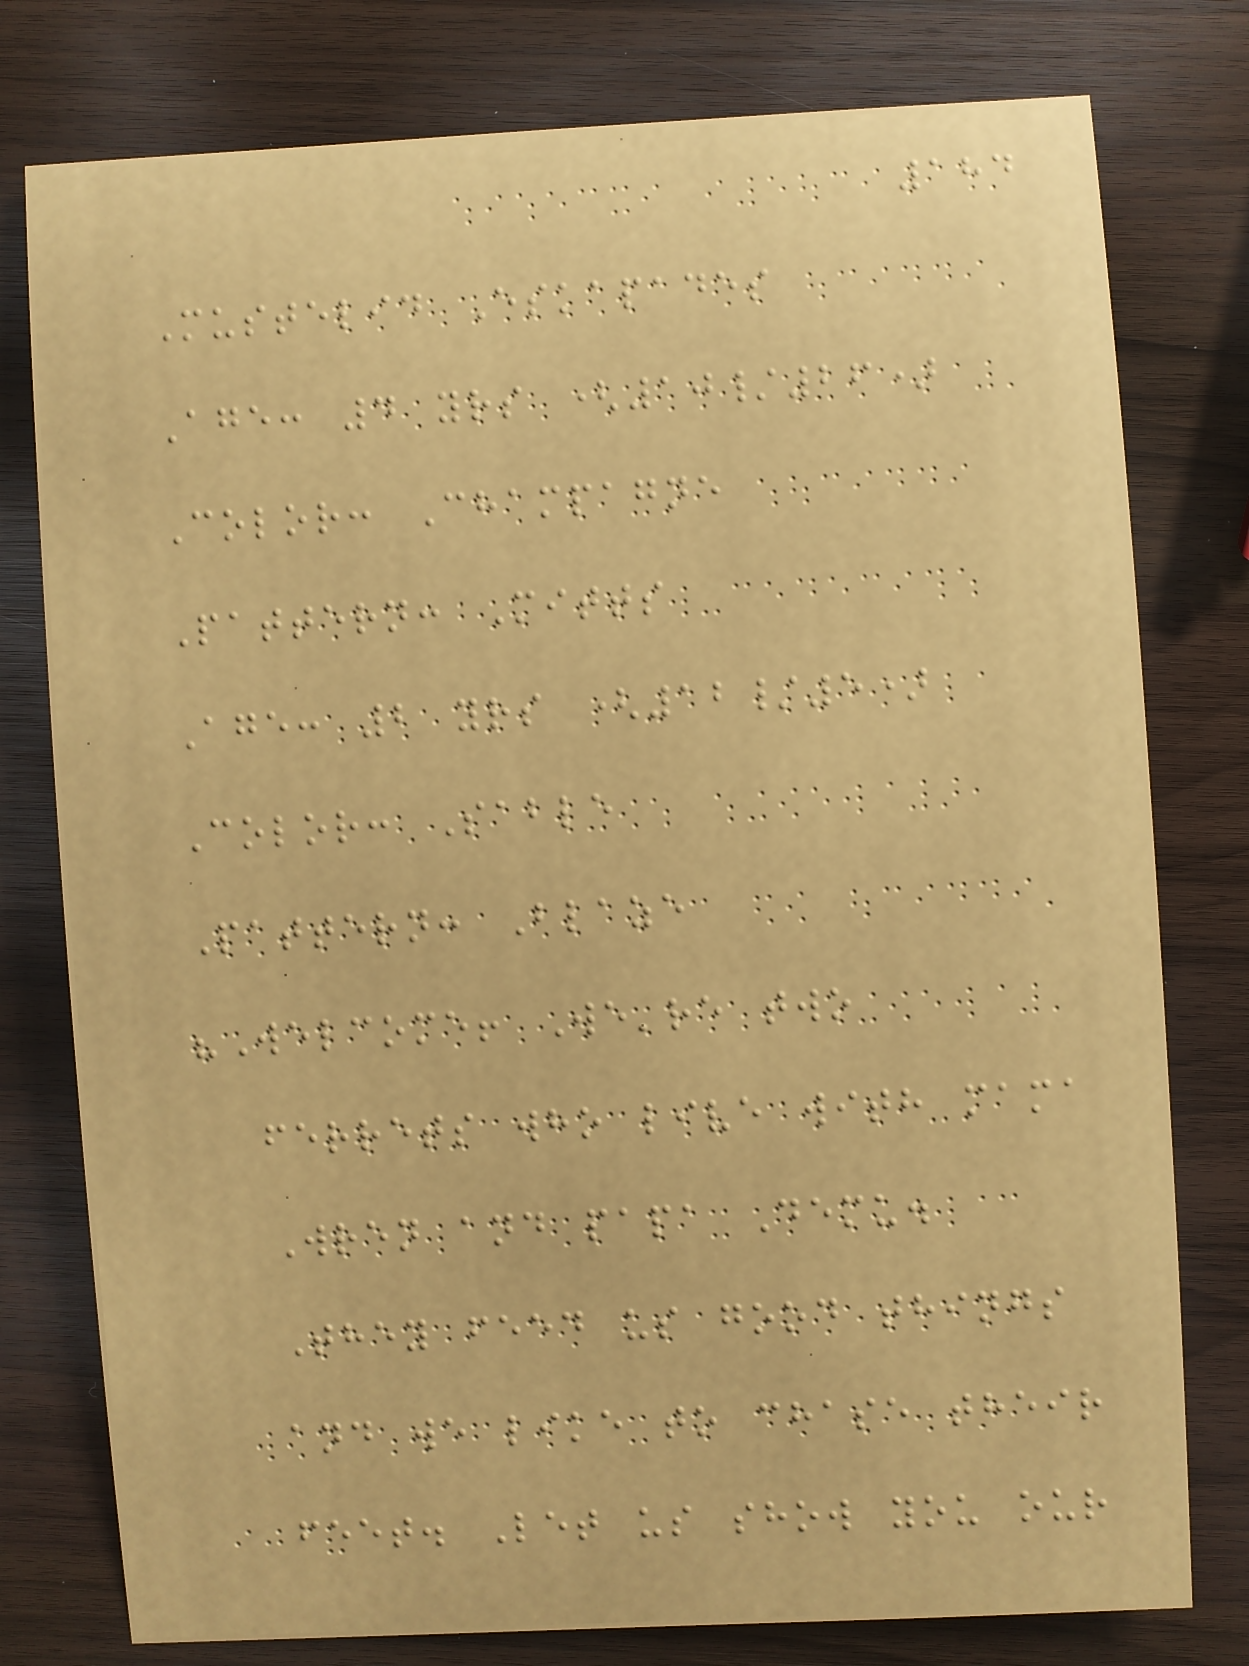184
Mustelid Eskapades
Age: 4 yrs (10/26)
Color: Champagne
Pattern: Mitts
Age: 2 yrs (12/5)
Color: Sable
Pattern: Blaze
"Welcome! We're two
ferrets who live with mama
Wren and papa Demu.
They feed us good things
and we like to chase their
feet. Let us show you our
